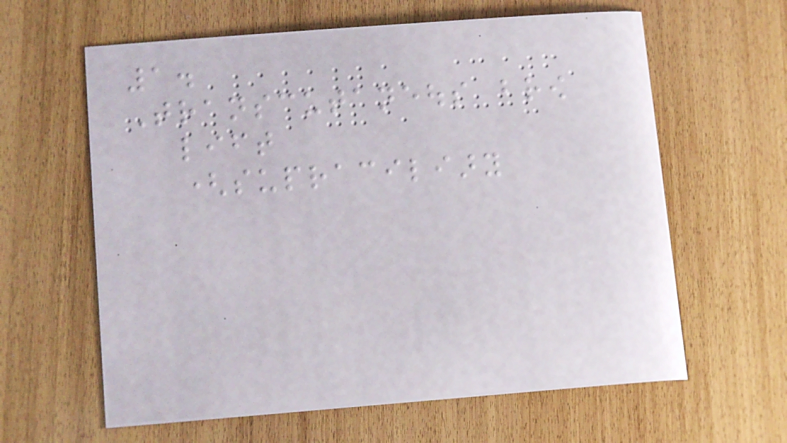1.
Transcutaneous brow
lift
(supraciliary
